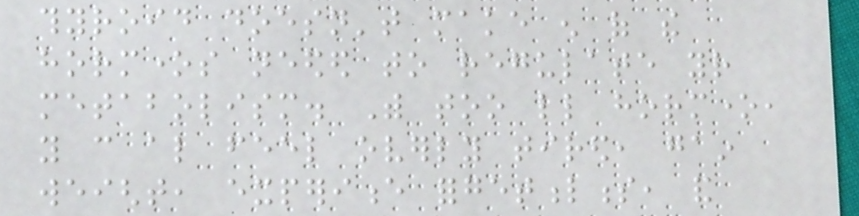thyroid doesn't make enough of the
hormones needed to regulate your
metabolism. With too little hormone,
you can also feel overly tired, gain
weight, experience forgetfulness, and
